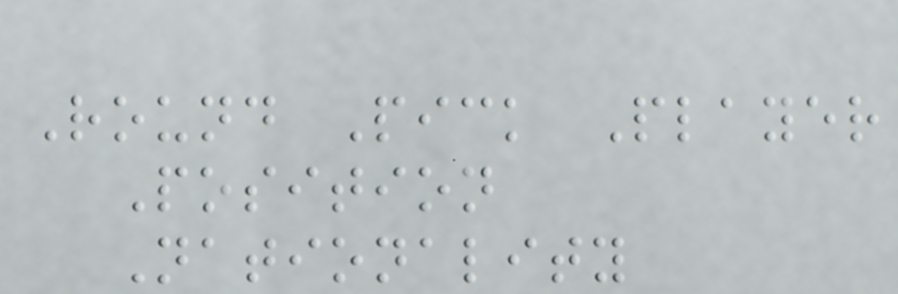Round Pick Player
Position
Nationality
